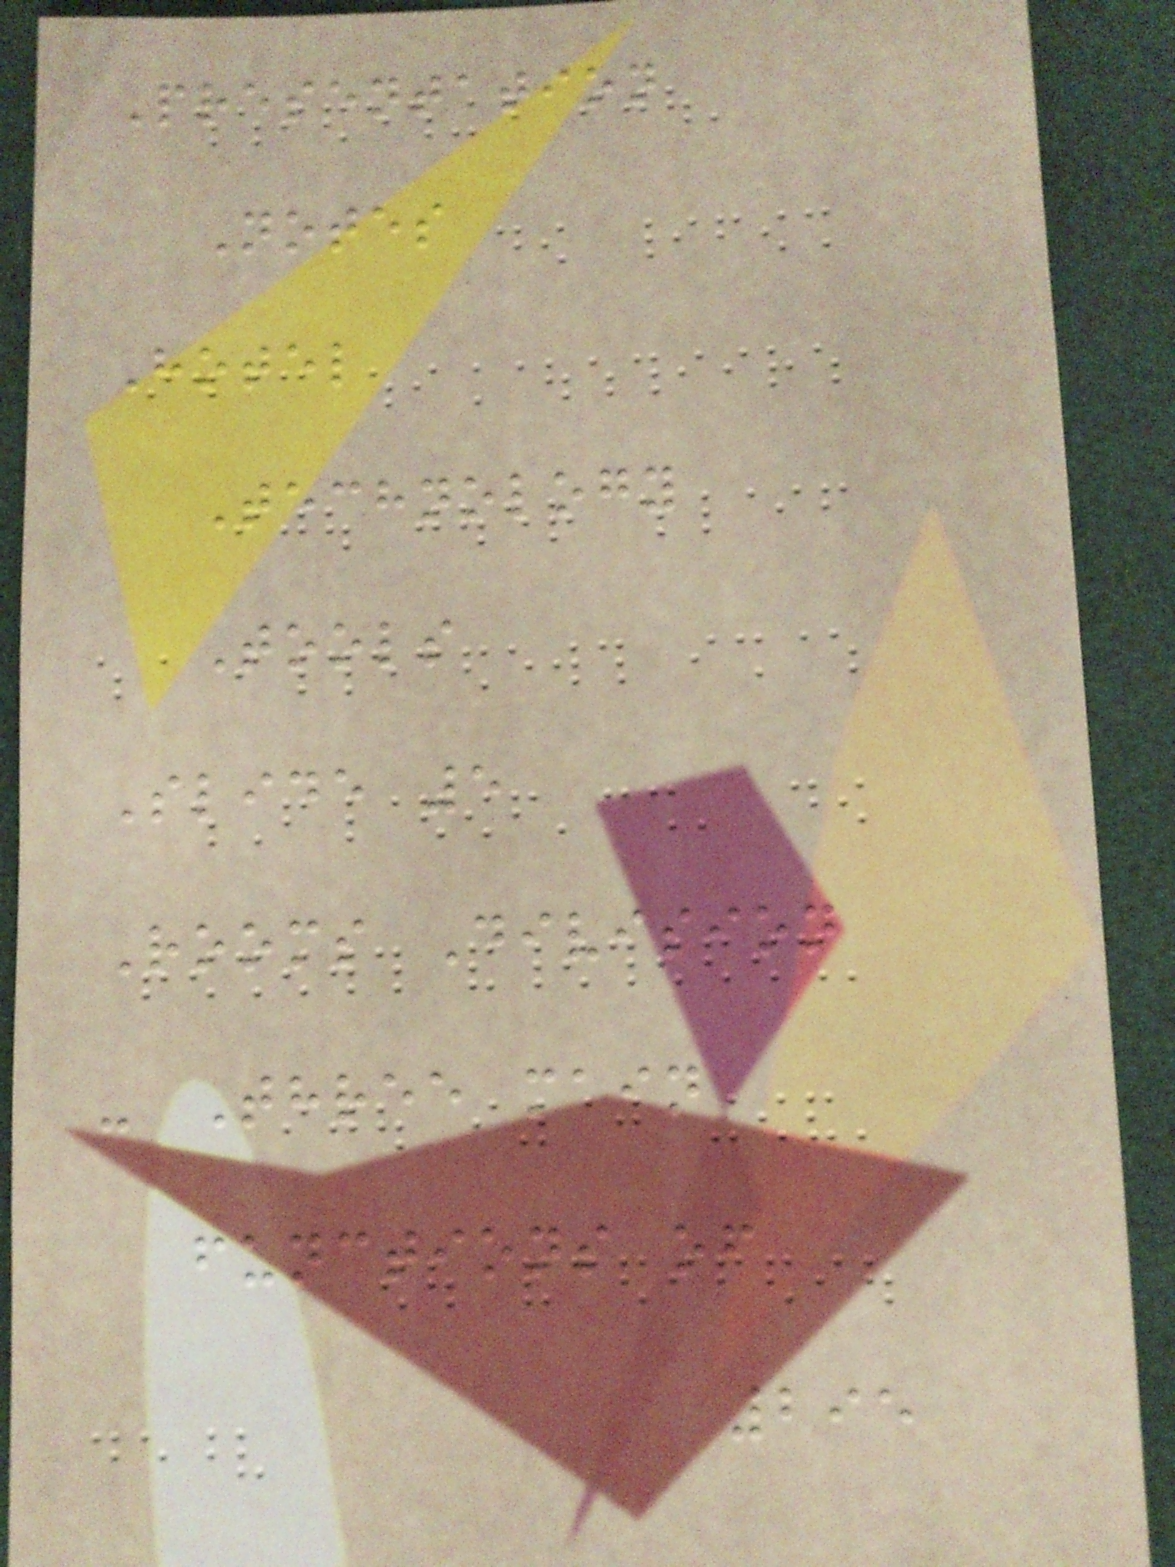Presentation
Notes
Hotel
Technology
Tools
Slide 5
Rooms Division
- Three main
functions of
295
